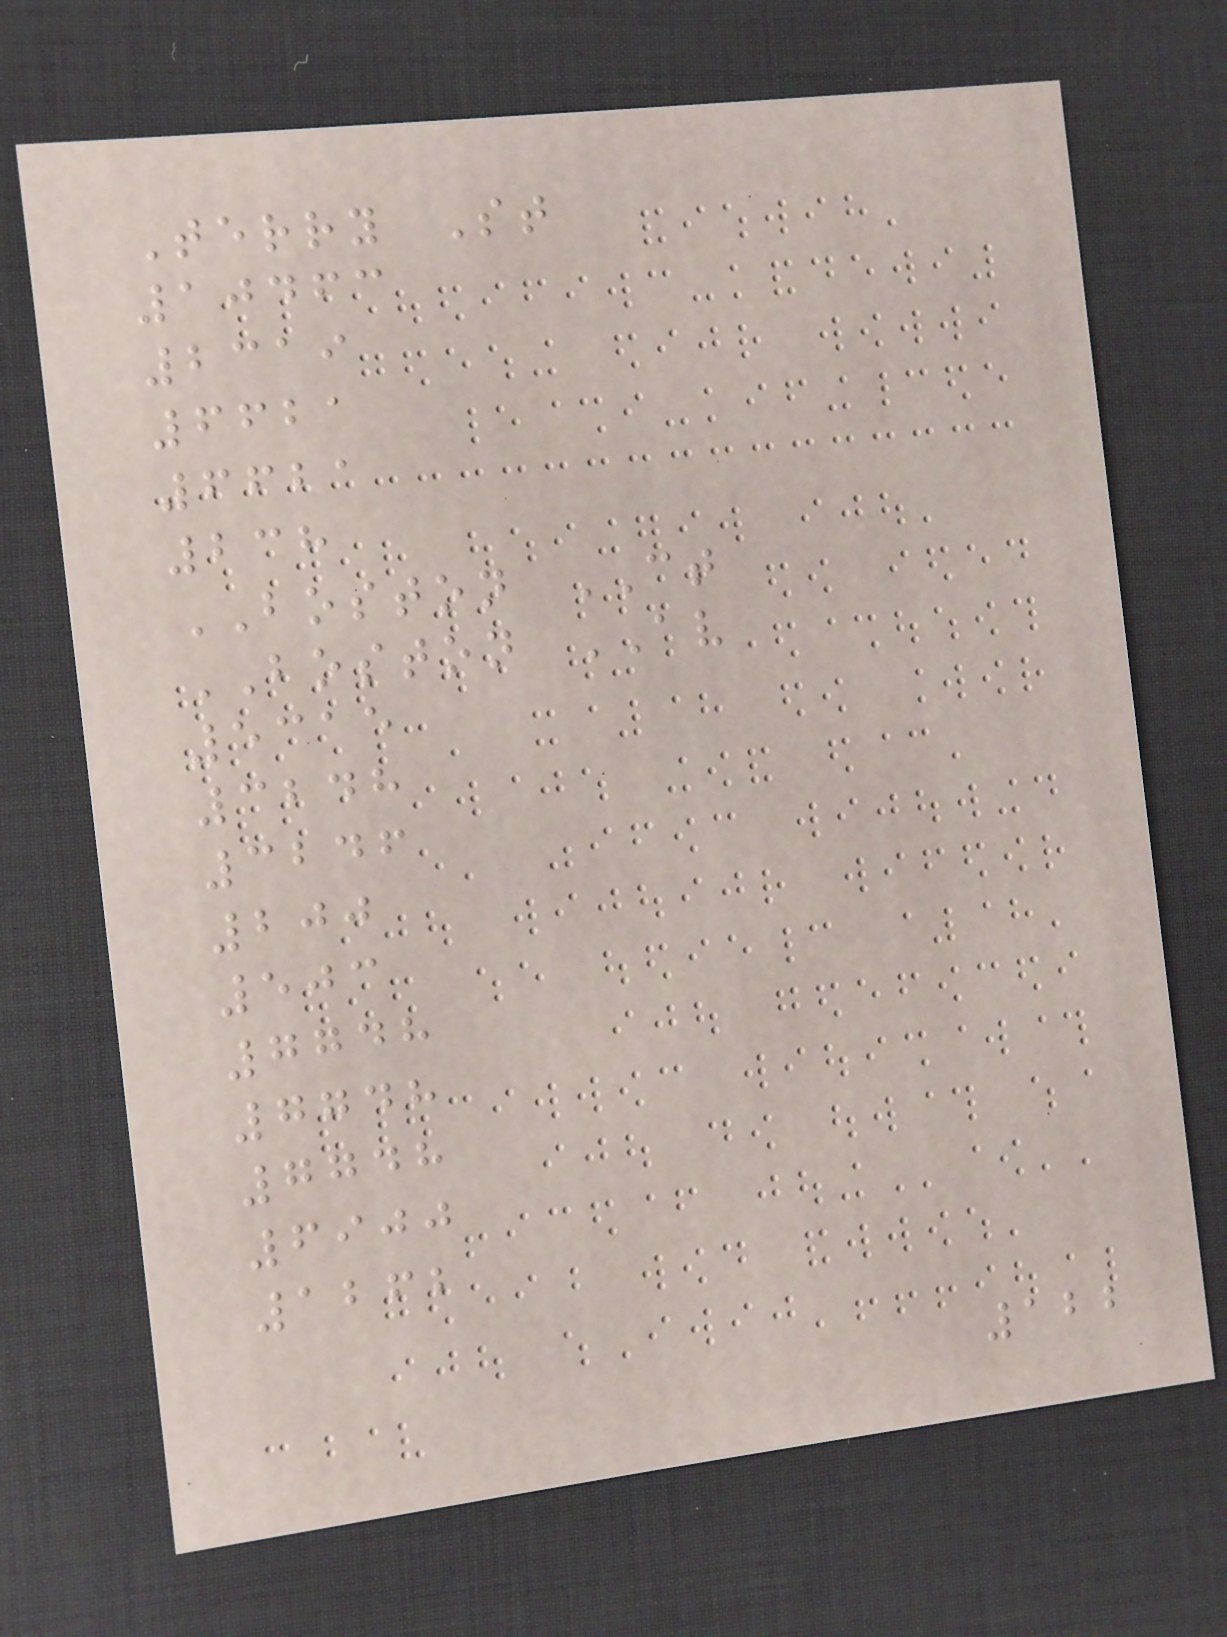Terry St
10463
2319
6621
6621
238
BOSTON CT
BOSTON AV
5315
3248
3246
200
503
7748
7748
7748
6900
1262
122
